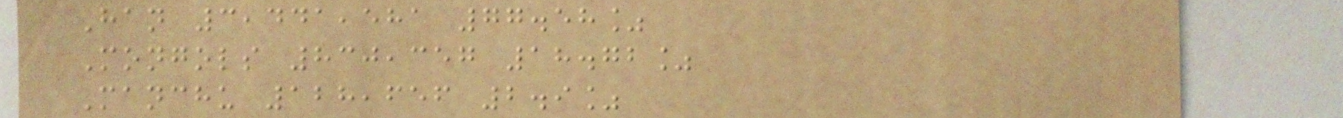Han 3,441,581 77.58%
Mongols 830,357 18.72%
Manchu 128,656 2.9%
